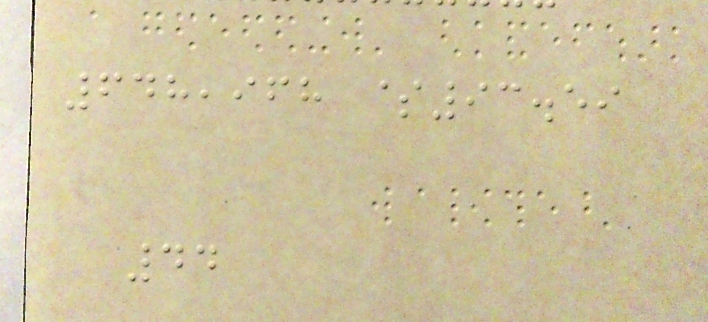648,968 $93.59
44
